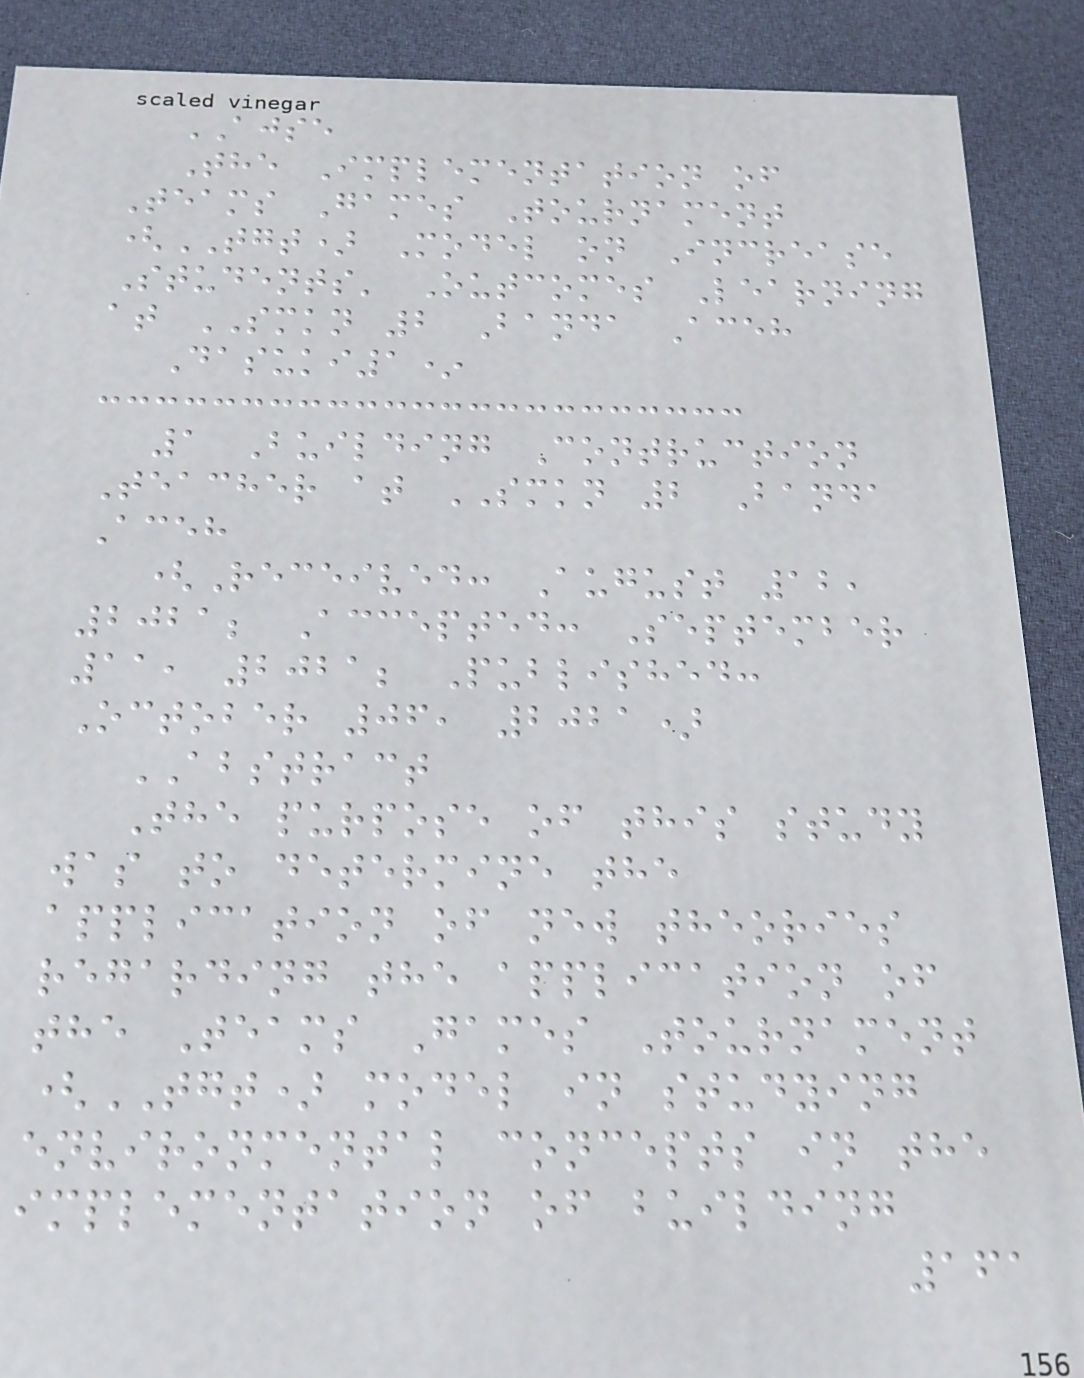AJSE
The Implementation of
Teams Games Tournament
(TGT) Model on Increase
Students' Outcomes Learning
at SMKN 2 Banda Aceh
Dasuki1*
1 Building Contruction
Teacher at SMKN 2 Banda
Aceh
(Received: August 12,
2021; Accepted: September
11, 2021; Published:
October 06, 2021)
ABSTRACT
The purpose of this study
was to determine the
application of new theories
regarding the application of
the Teams Games Tournament
(TGT) model in studying
environmental concepts in the
implementation of building
161
